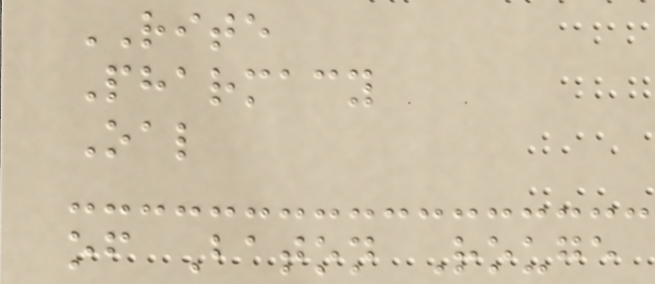RITE
Pharmacy
Oal
of Baton Rouge
